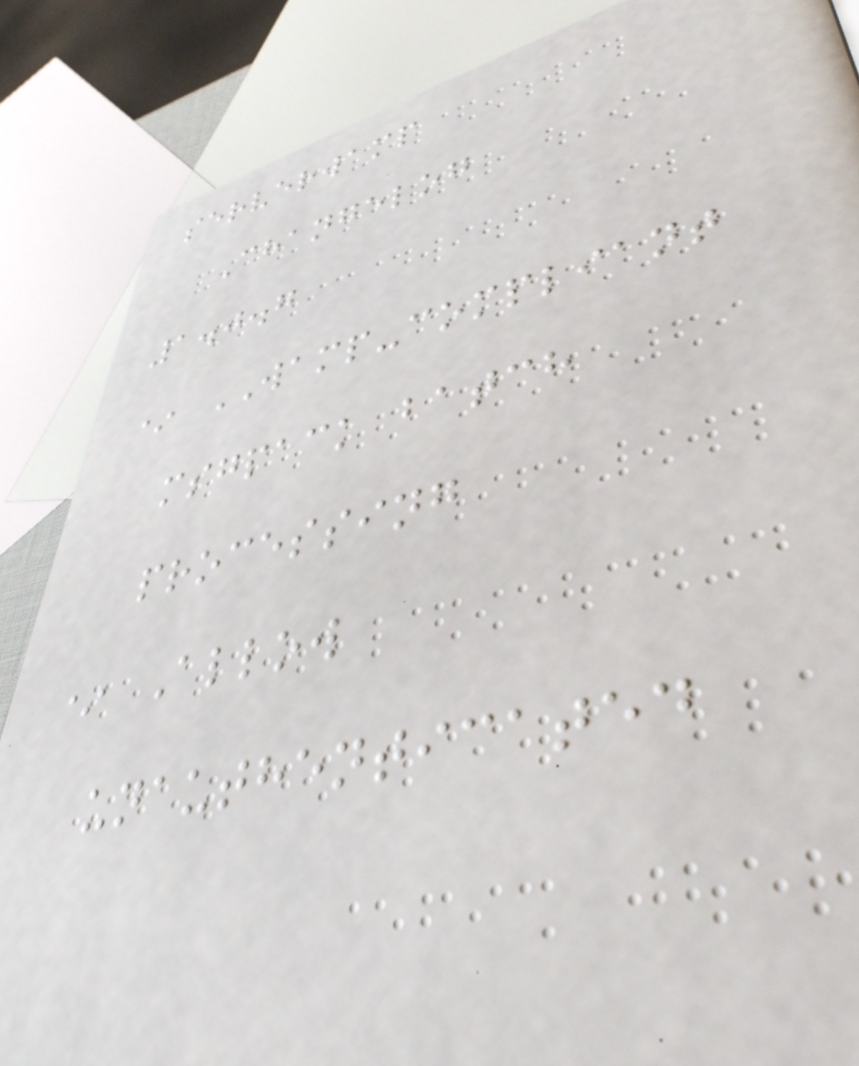serverwamp
Changelog
1.0.7
* WAMP-compliant
msgpack batch
processing
* Allow
unauthenticated
